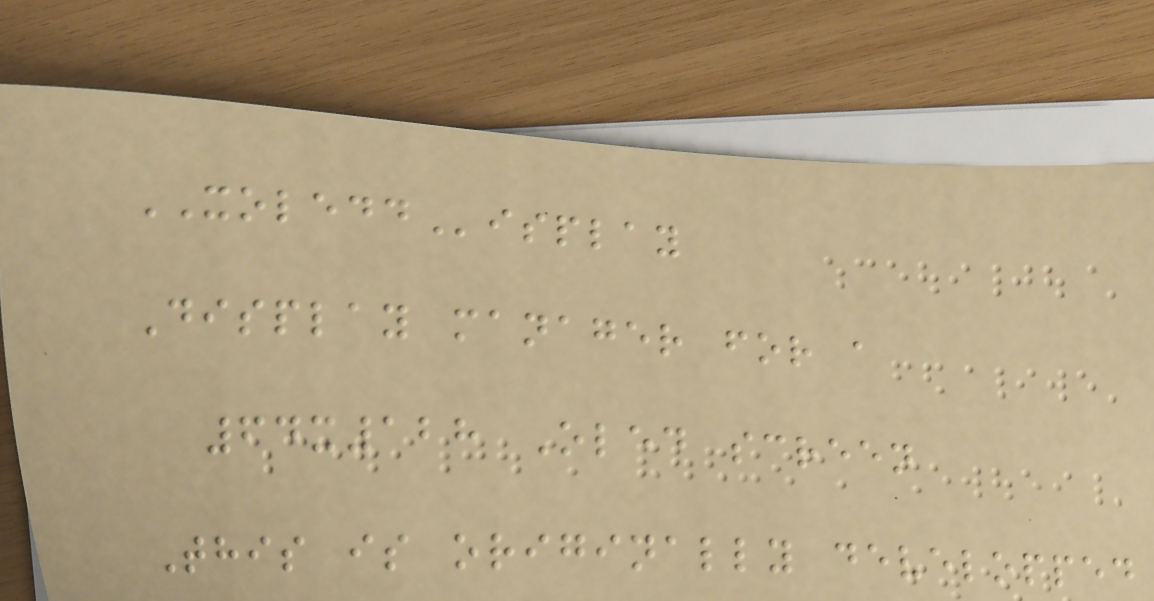XOLEDDisplay
Display manager for a
64x128 Oled screen
This is originally developped
